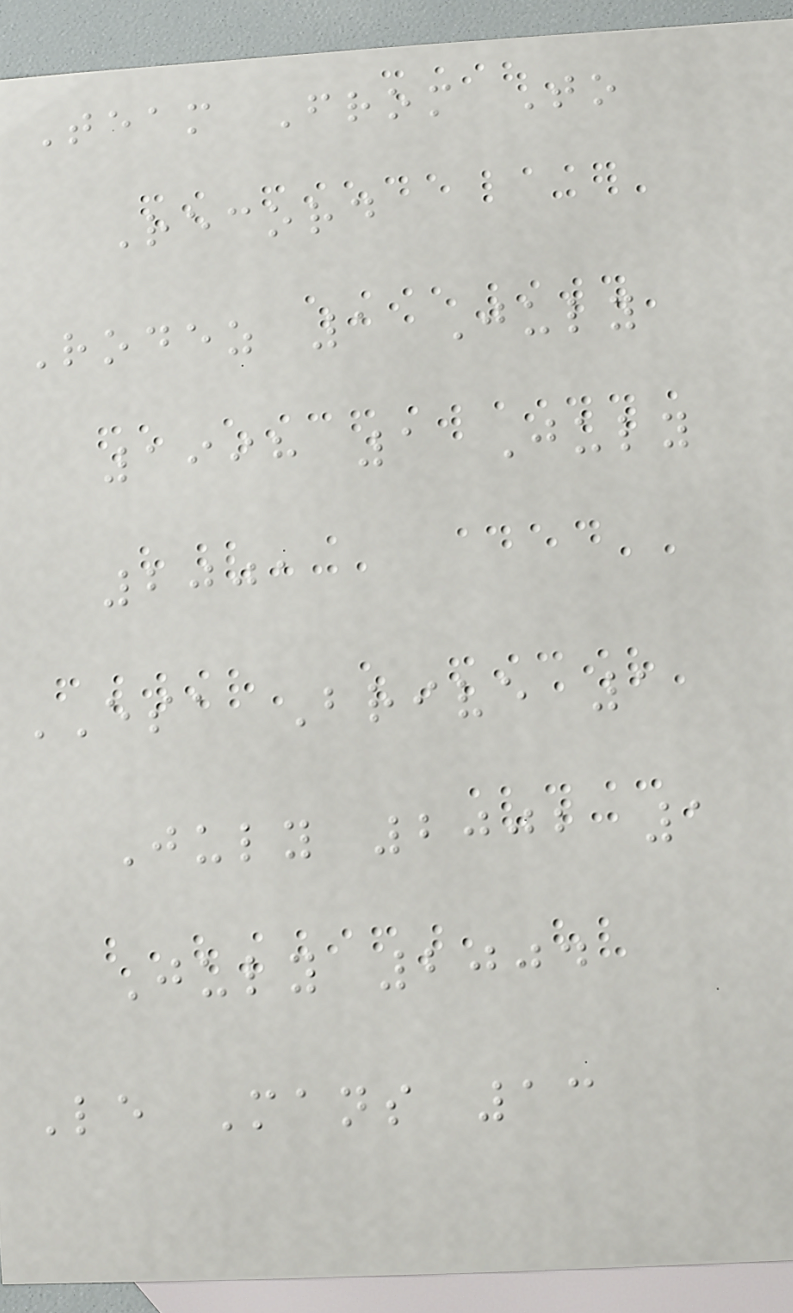Team From To
Record
Rodez 1 July
1998 1 July
2001
ESA Brive 1
July 2002 1
July 2004
Le Mans 13
